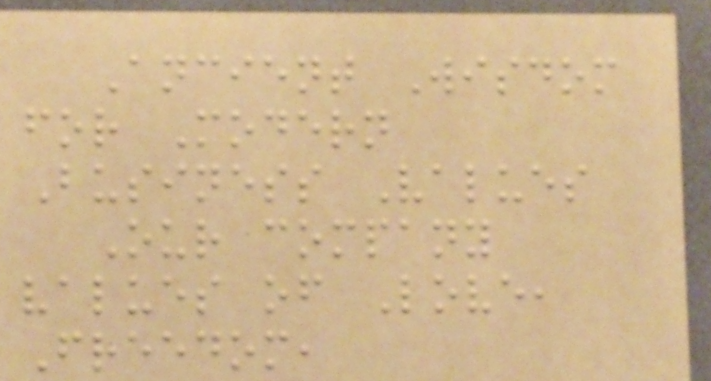Ancient Wisdom
for Modern
Business Values
Our company
values of Love,
Freedom,
